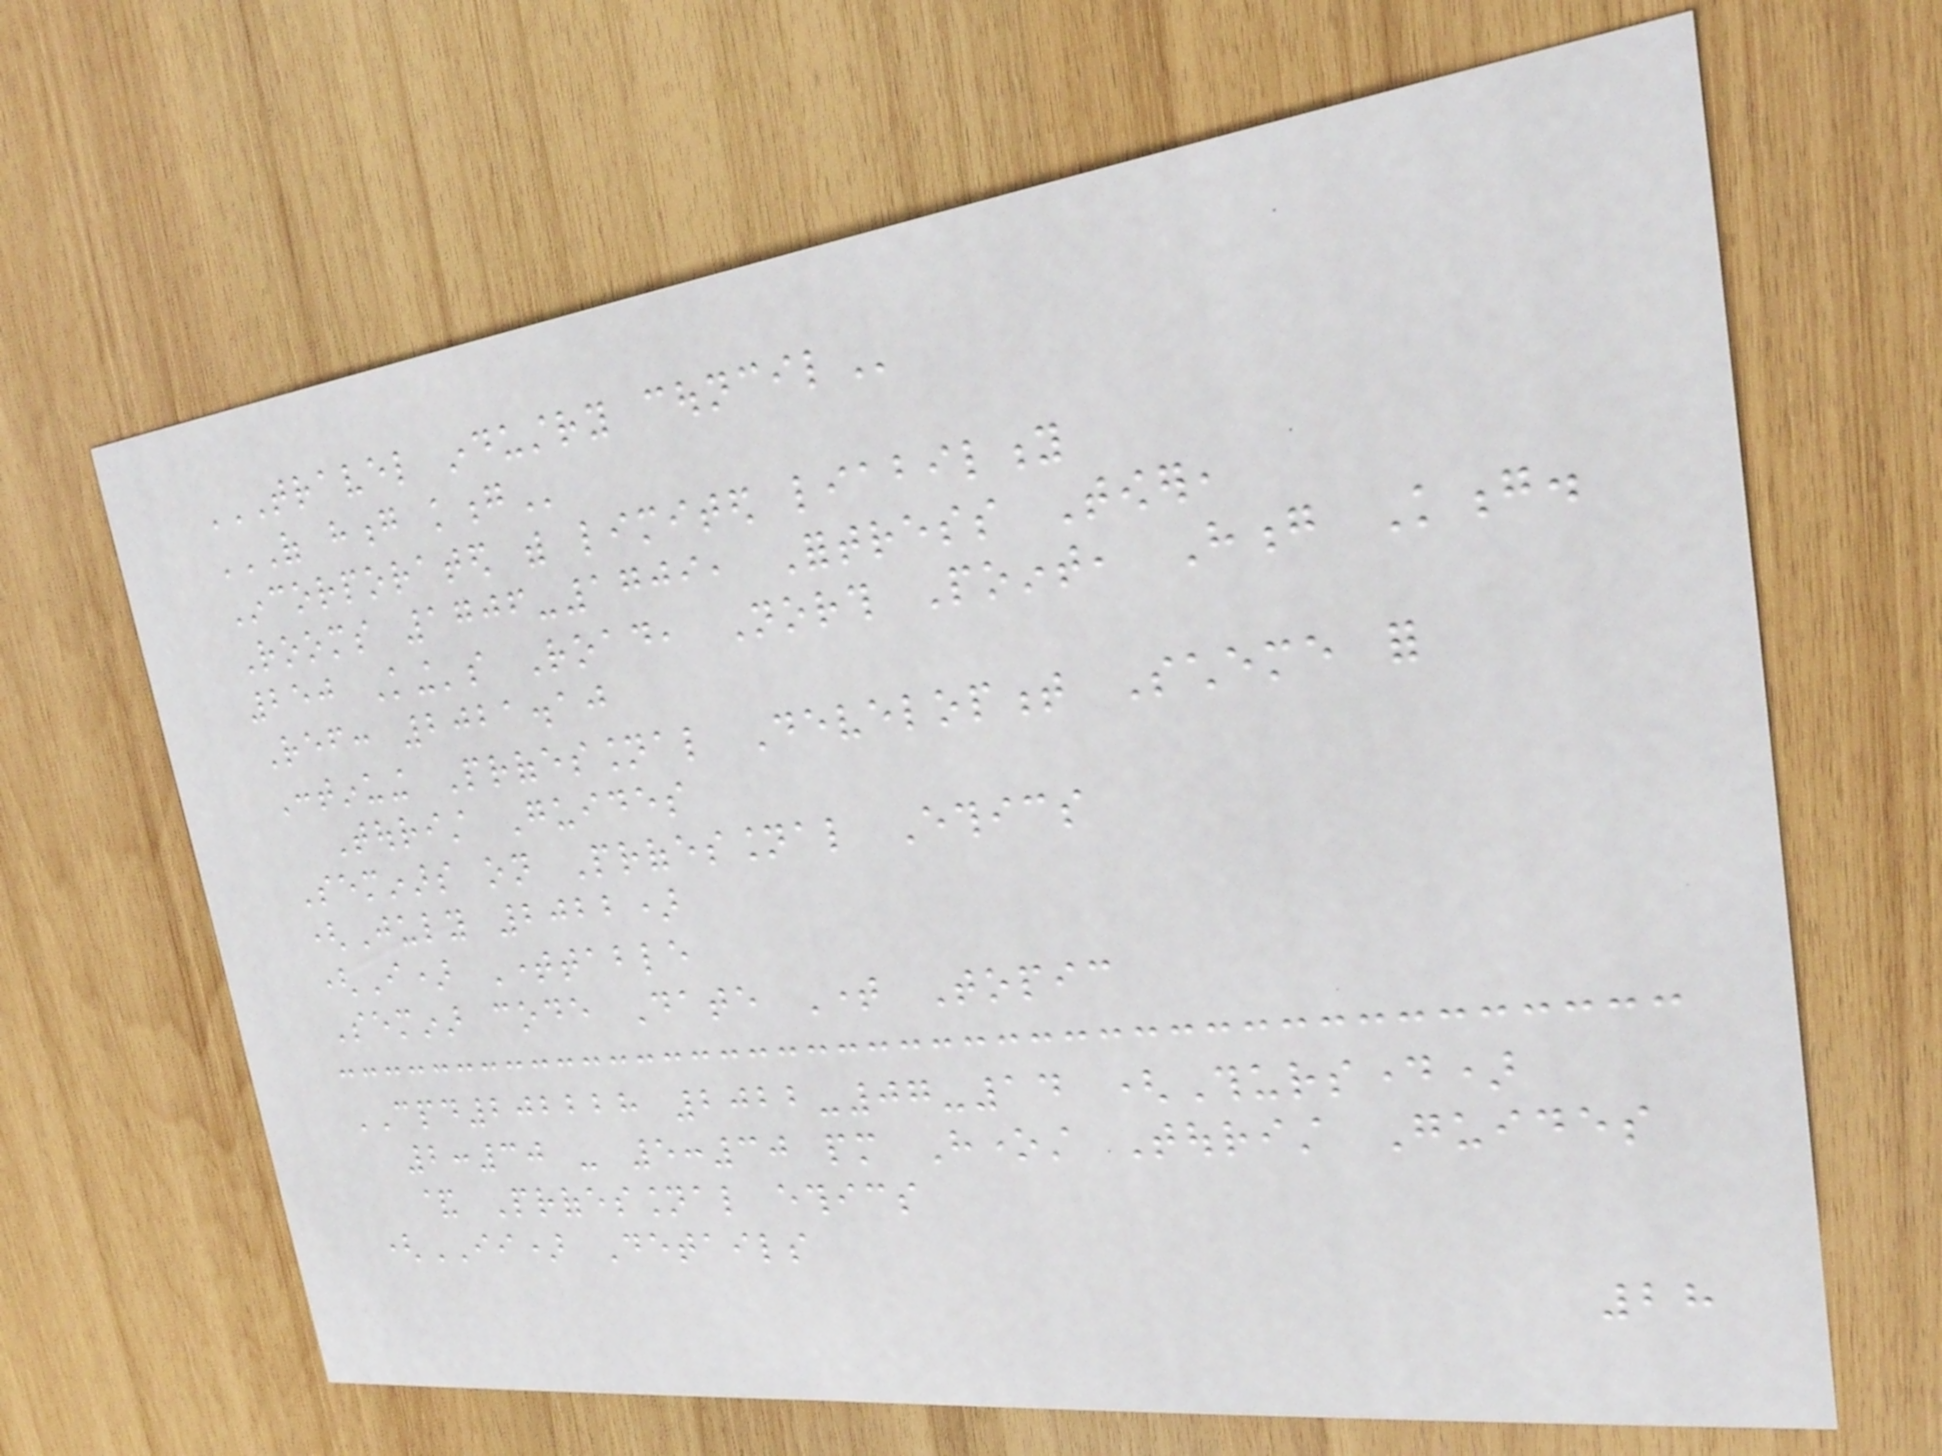TRAVEL INDUSTRY COUNCIL
OF HONG KONG
Incorporated with limited liability
Rooms 1706-1709, Fortress Tower,
250 King's Road, North Point, Hong Kong.
Ref: 2021.10
Continuing Professional Development Scheme for
Tourist Guides
Seminars on Professional Ethics
(July 2022)
(I) Timetable
Seminar code Date Time Topic
CPD202228 2022-07-14 (Thursday)
2:30 - 5:30 pm Honest Tourist Guides
& Professional ethics
(II) Details
28
